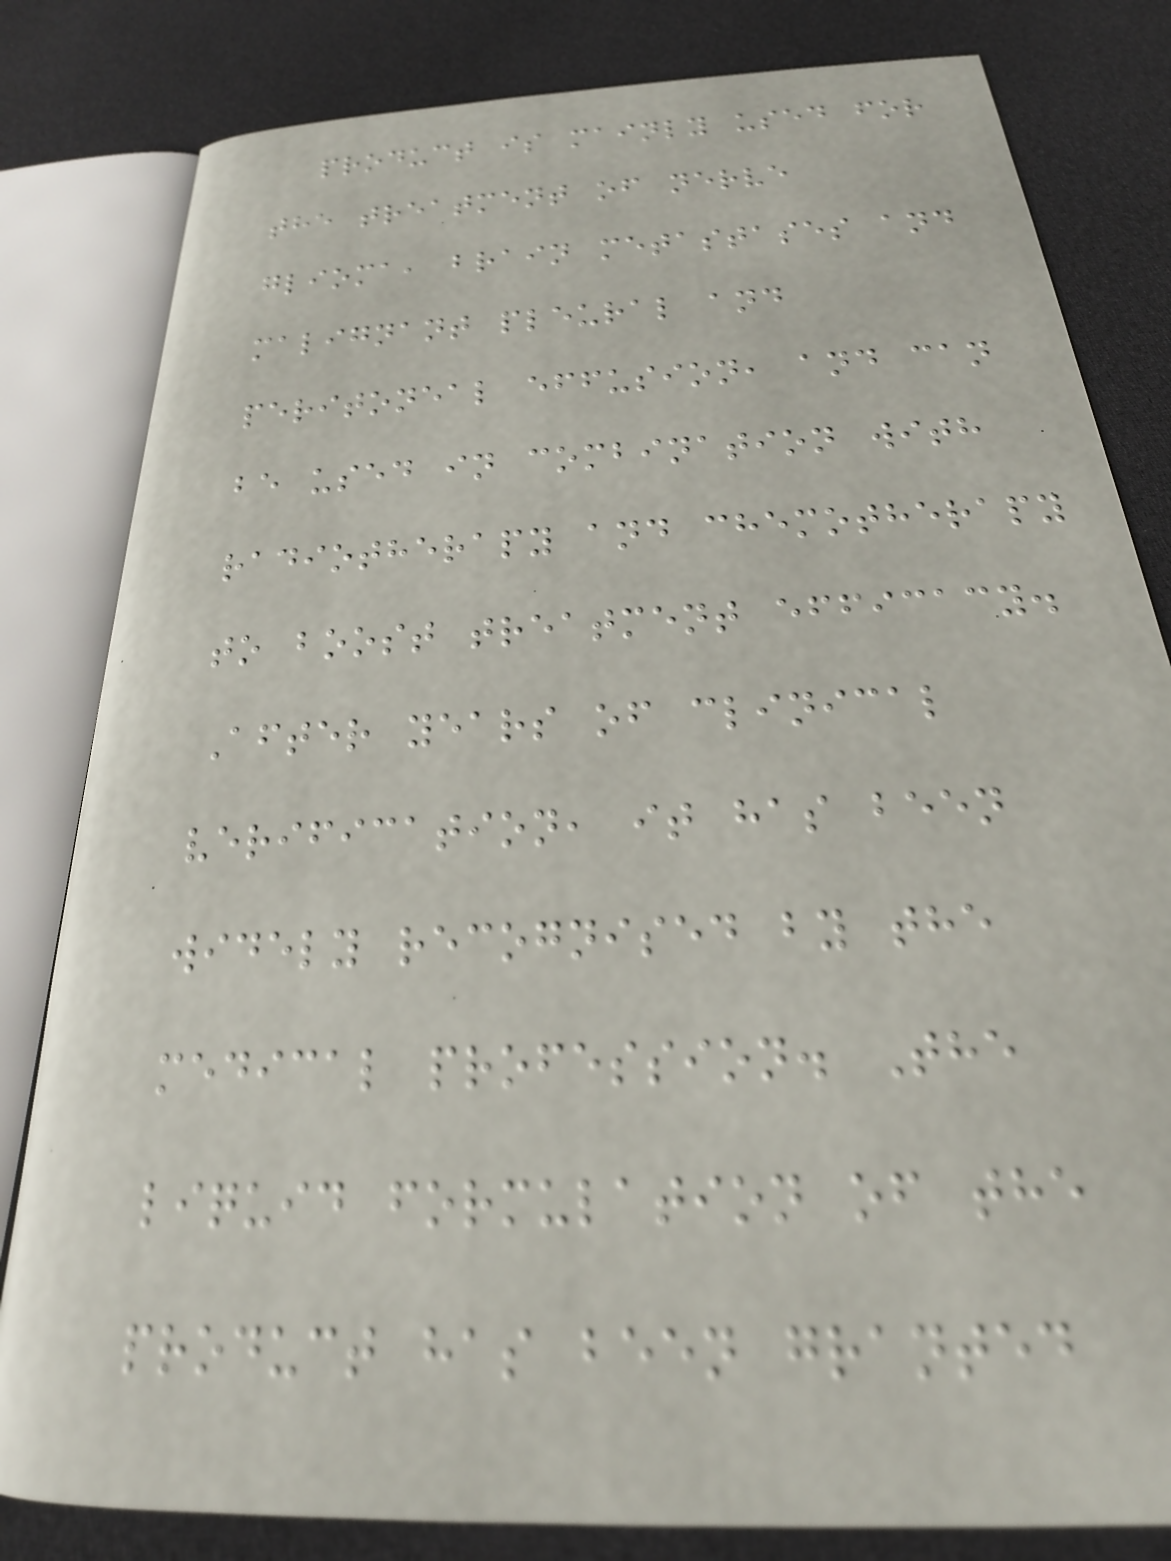product is mainly used for
the treatment of nerve
glioma, brain metastases and
malignant pleural and
peritoneal effusion, and can
be used in combination with
radiotherapy and chemotherapy
to boost treatment efficacy.
After years of clinical
verification, it has been
widely recognised by the
medical profession. The
liquid formulation of the
product has been granted
